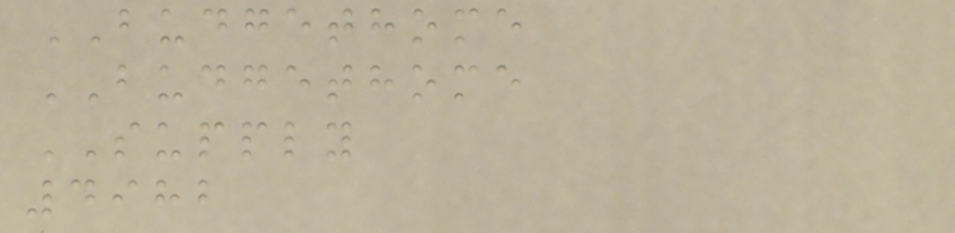BUDGETHOME
BUDGETHOME
SUPPLY
4982
